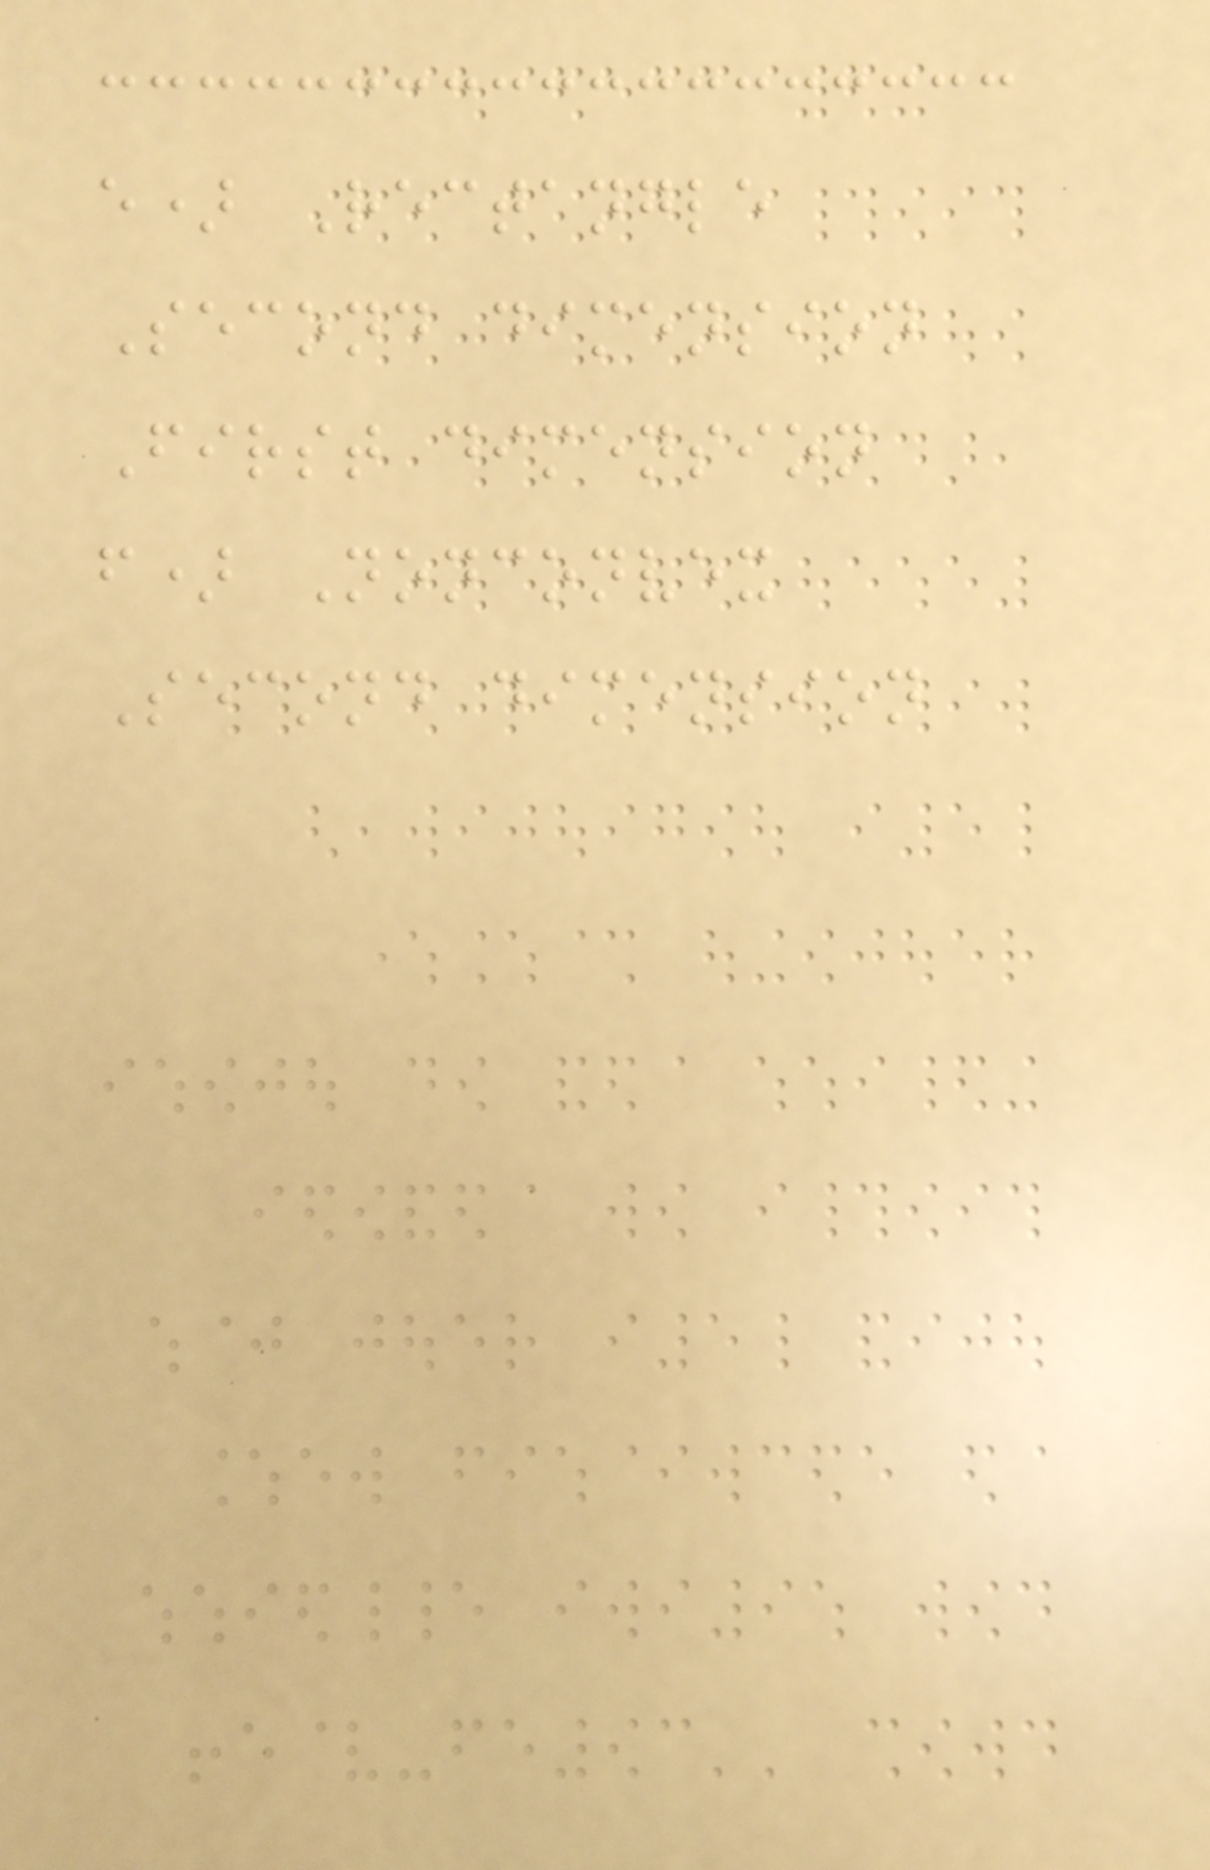e) Rectangle
Second dimension
First dimension
f) Nonconvex
Second dimension
